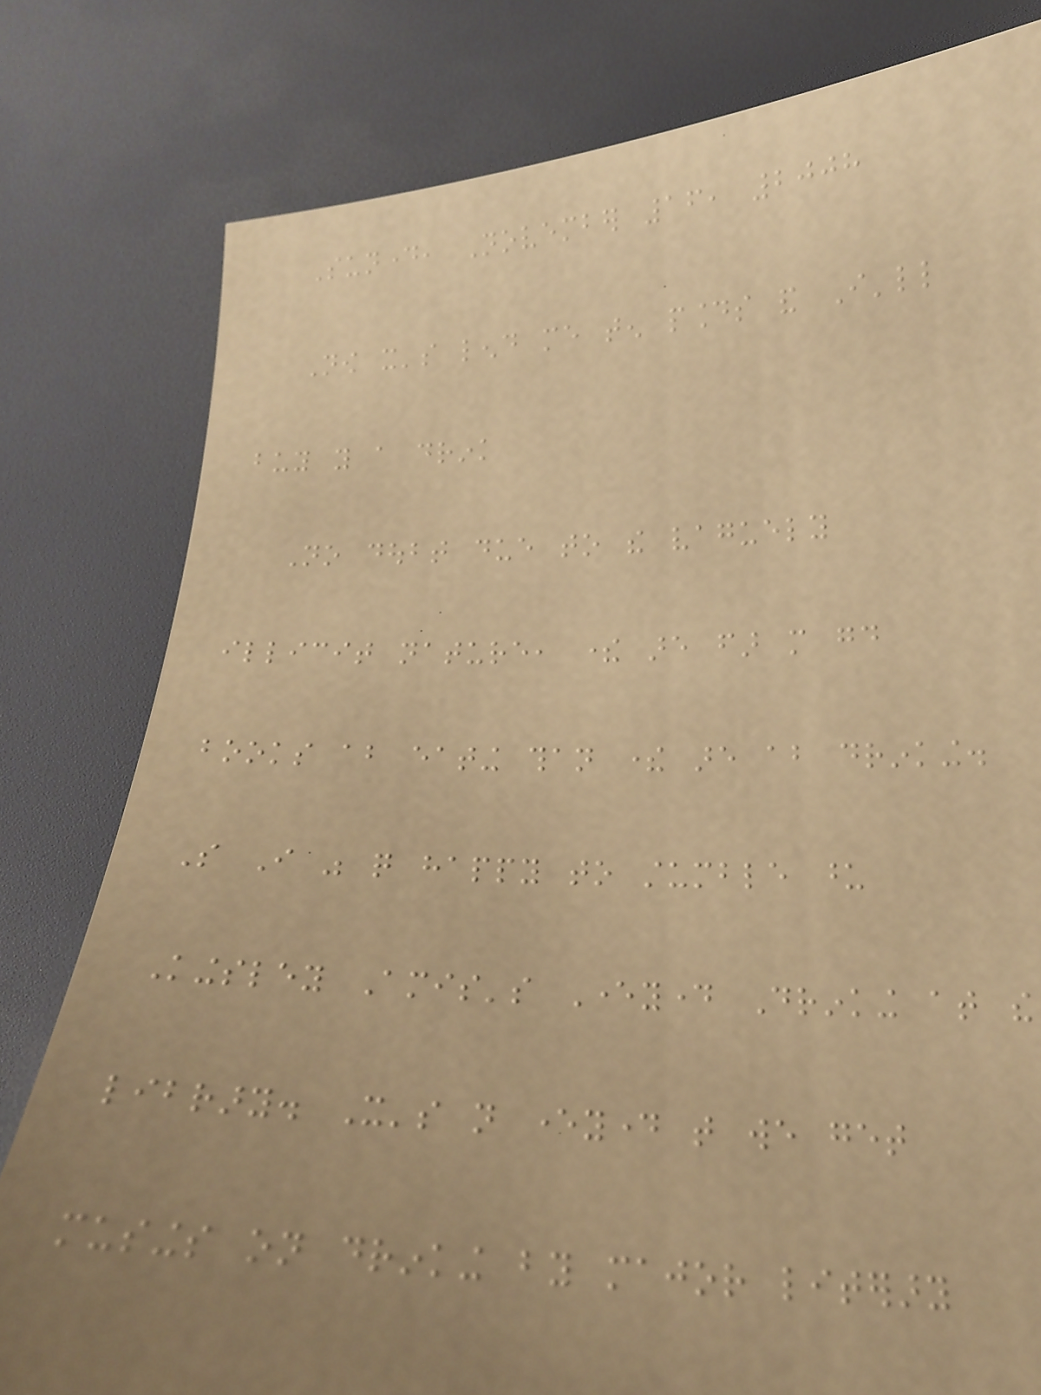Sunday, November 16, 2008
Now it's lend me ten pounds and I'll
buy you a drink
No doubt due to the vaguely
illicit nature, there are far more good
books about eating than there are about drinking.
So I was quite happy to stumble upon
Kingsley Amis's Everyday Drinking at the
library. It's not everyday that we get
musings on drinking by major literary
